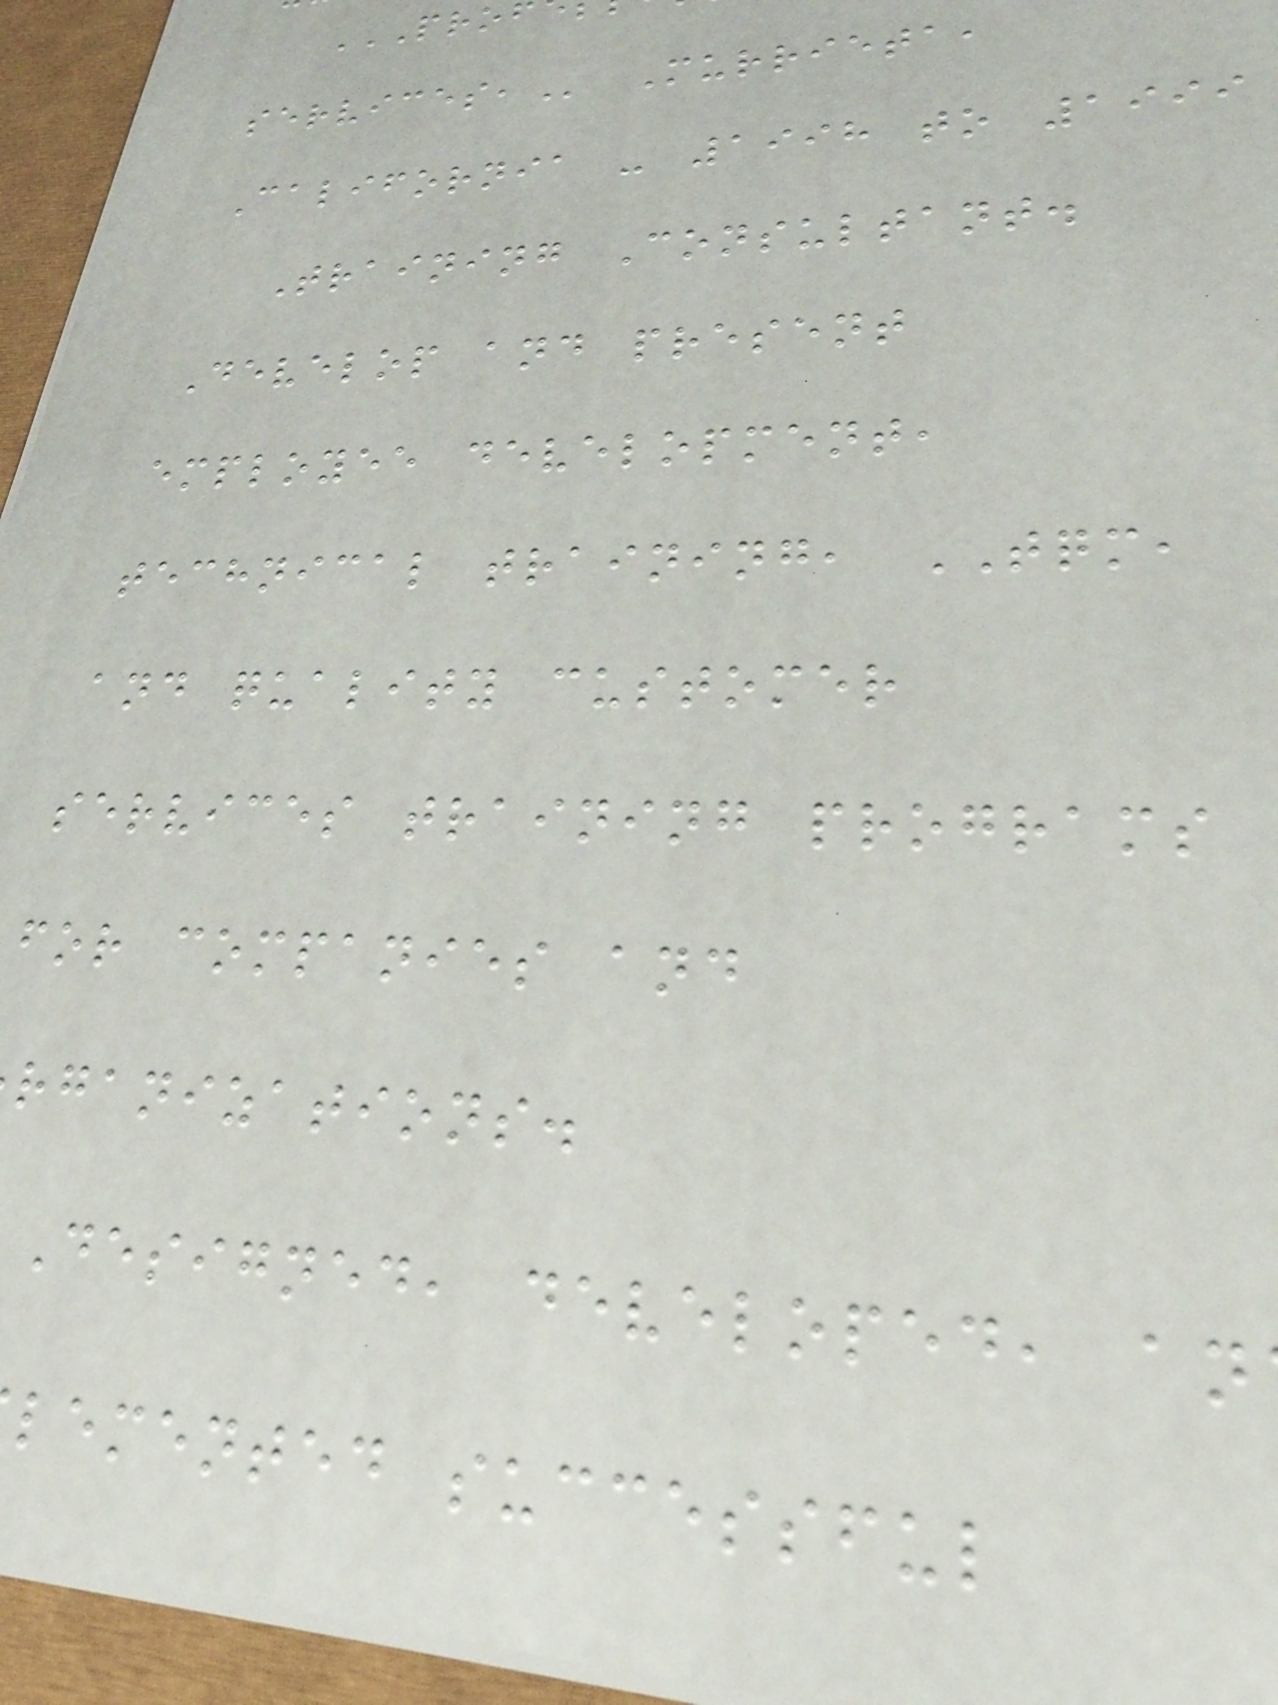Murrieta,
California - 1998 to 1999
Training Consultant.
Develop and present
employee development,
technical training, TQM,
and quality customer
services training programs
for companies and
rganizations.
Designed, developed, an
lemented successful
